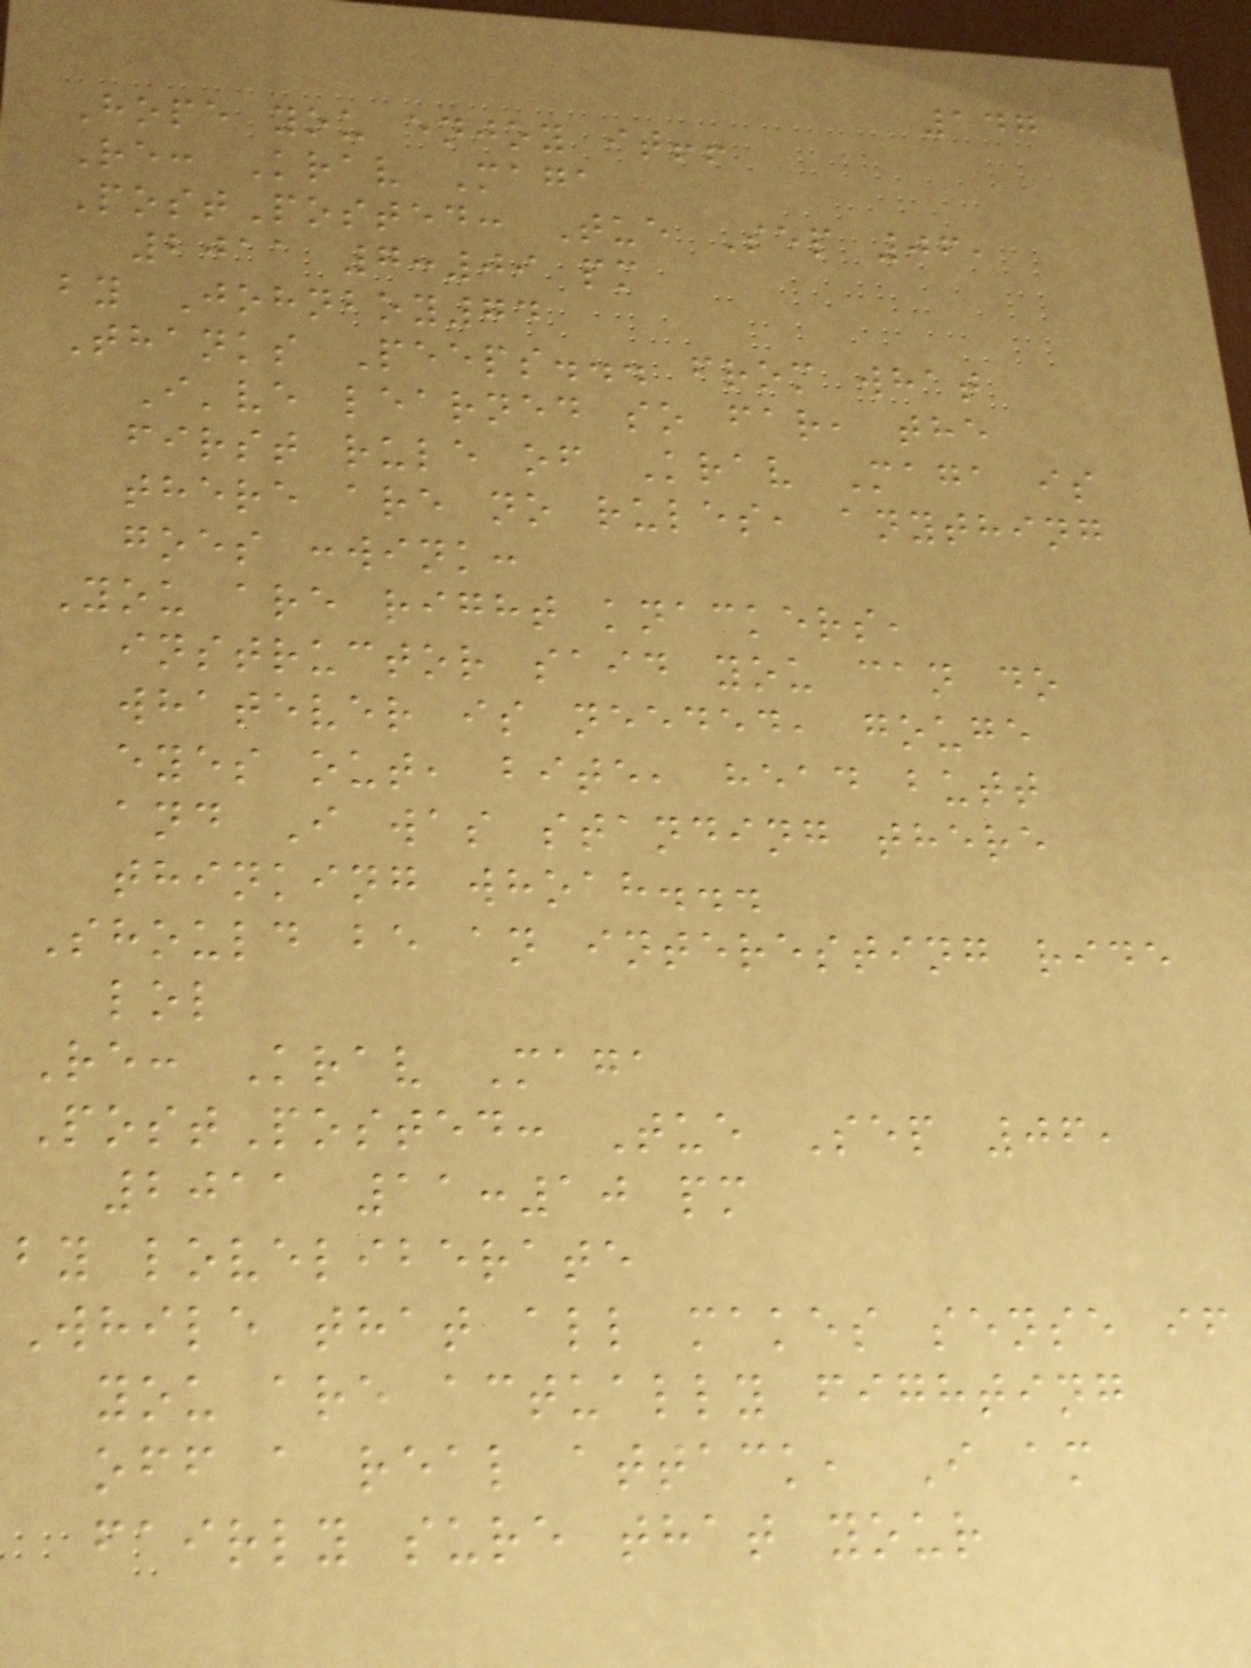147
Hope you enjoy it!!
Re: Krav Maga
PostPosted: Tue Sep 06,
2011 7:09 pm
by Johnboy74
Thanks Peeps... from what
I've learned so far, the
first rule of Krav Maga is
there are no rules, anything
goes :wink:
You are right knackers,
instructor said you can do
whatever is needed, gouge
eyes out, bite, head butt
and I was standing there
thinking whoah...
Should be an interesting ride
lol
Re: Krav Maga
PostPosted: Tue Sep 06,
2011 11:10 pm
by loveliberate
While that all makes sense if
you are actually fighting
off a real attack, I am
fairly sure that your
